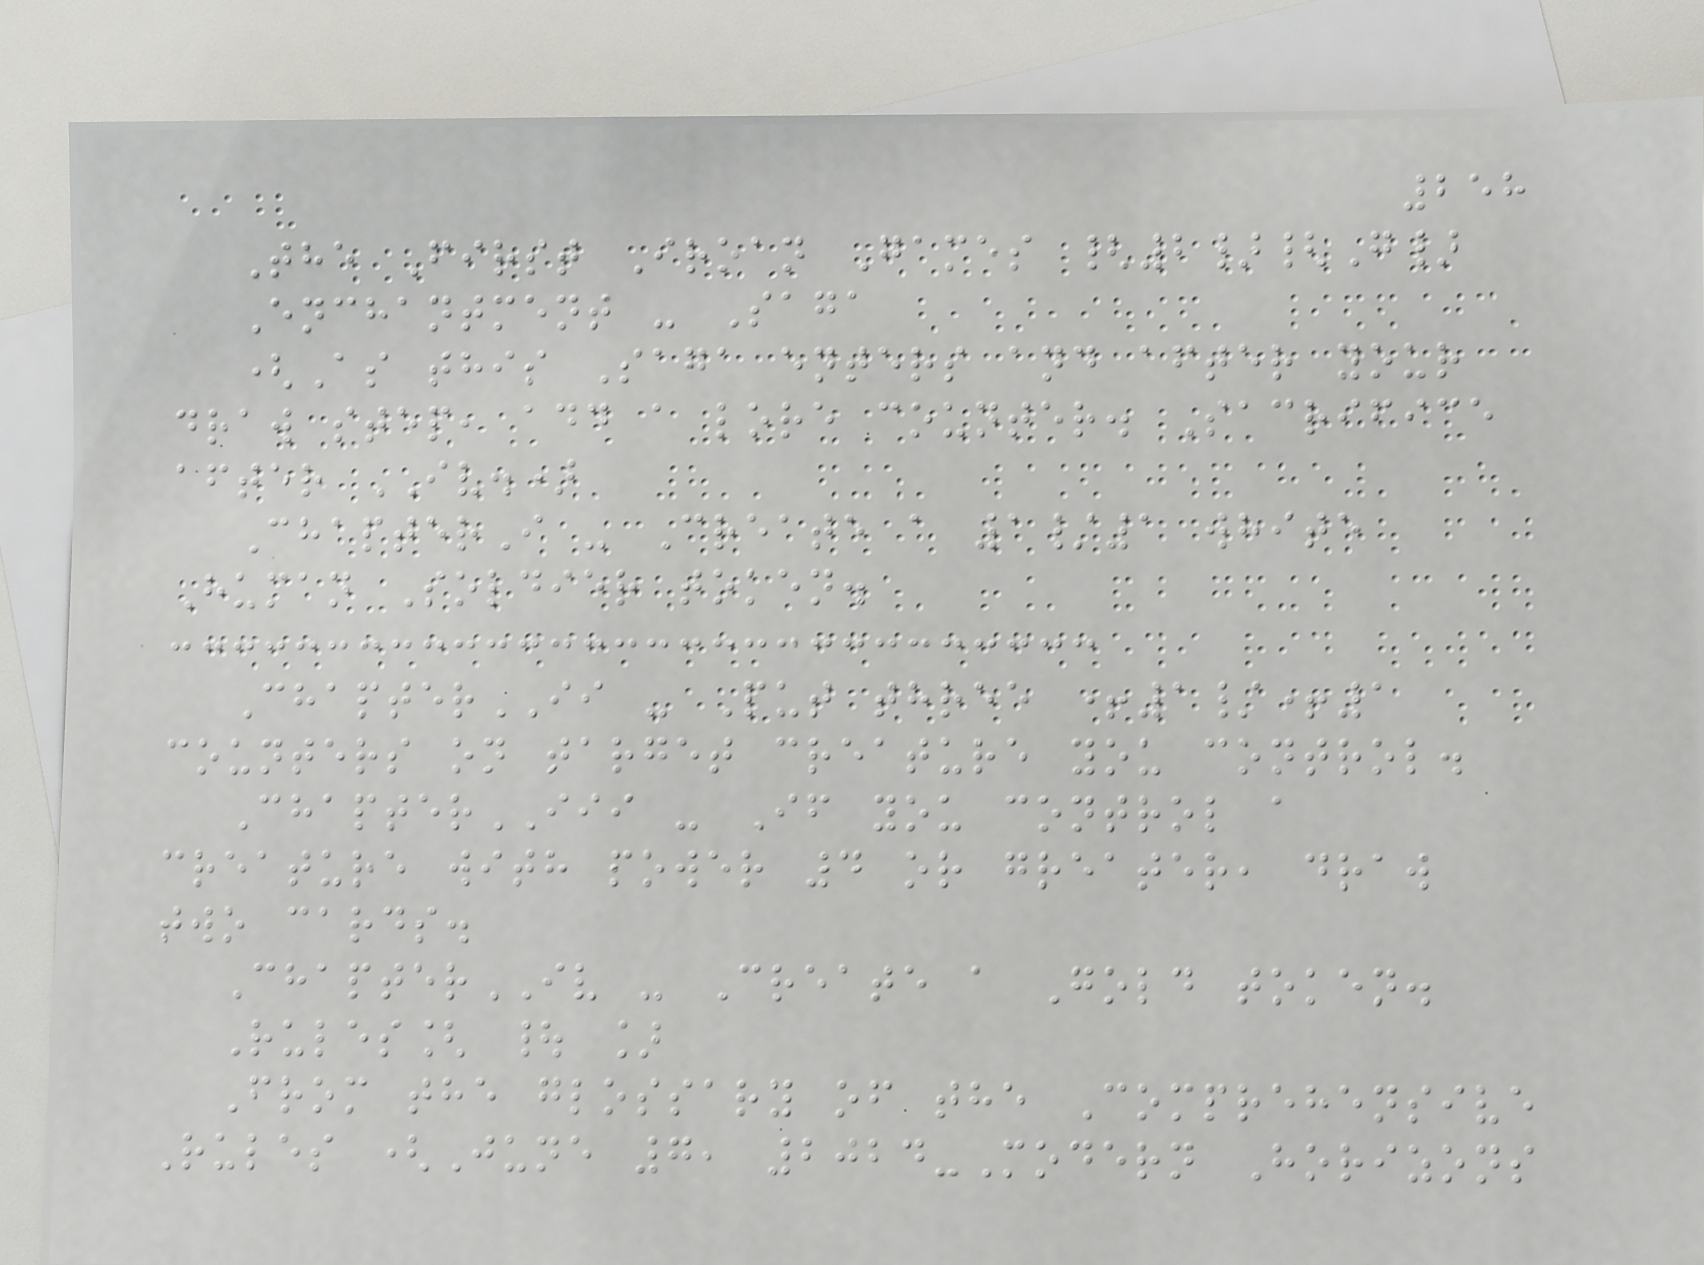258
The First Iroan Games {2}{G}
Enchantment - Saga
(As this Saga enters and after your
draw step, add a lore counter. Sacrifice
after IV.)
ChapterI - Create a 1/1 white
Human Soldier token.
ChapterII - Put three +1/+1
counters on target creature you control.
ChapterIII - If you control a
creature with power 4 or greater, draw
two cards.
ChapterIV - Create a Gold token.
Rules[ | ]
From the glossary of the Comprehensive
Rules (June 7, 2024-Modern Horizons
